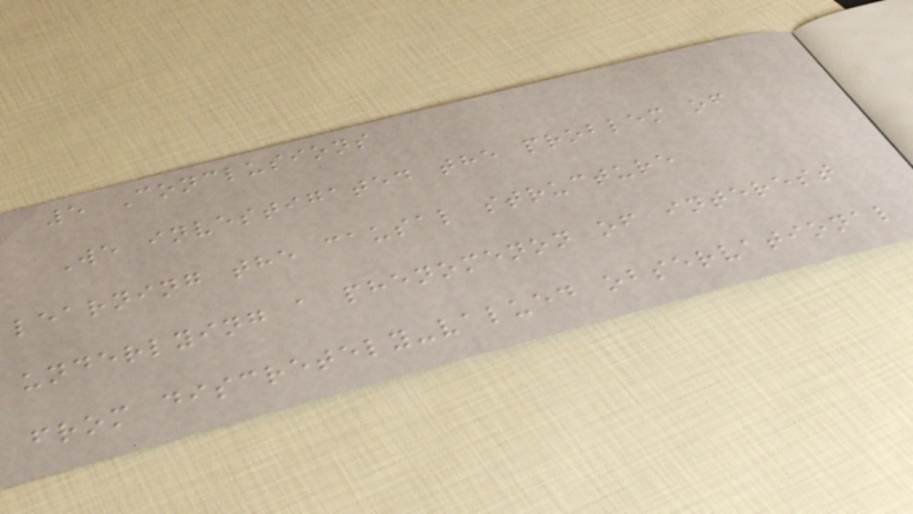5 Conclusions
We investigated the problem of
learning the causal structure
underlying a phenomenon of interest
from discretely-valued observational
